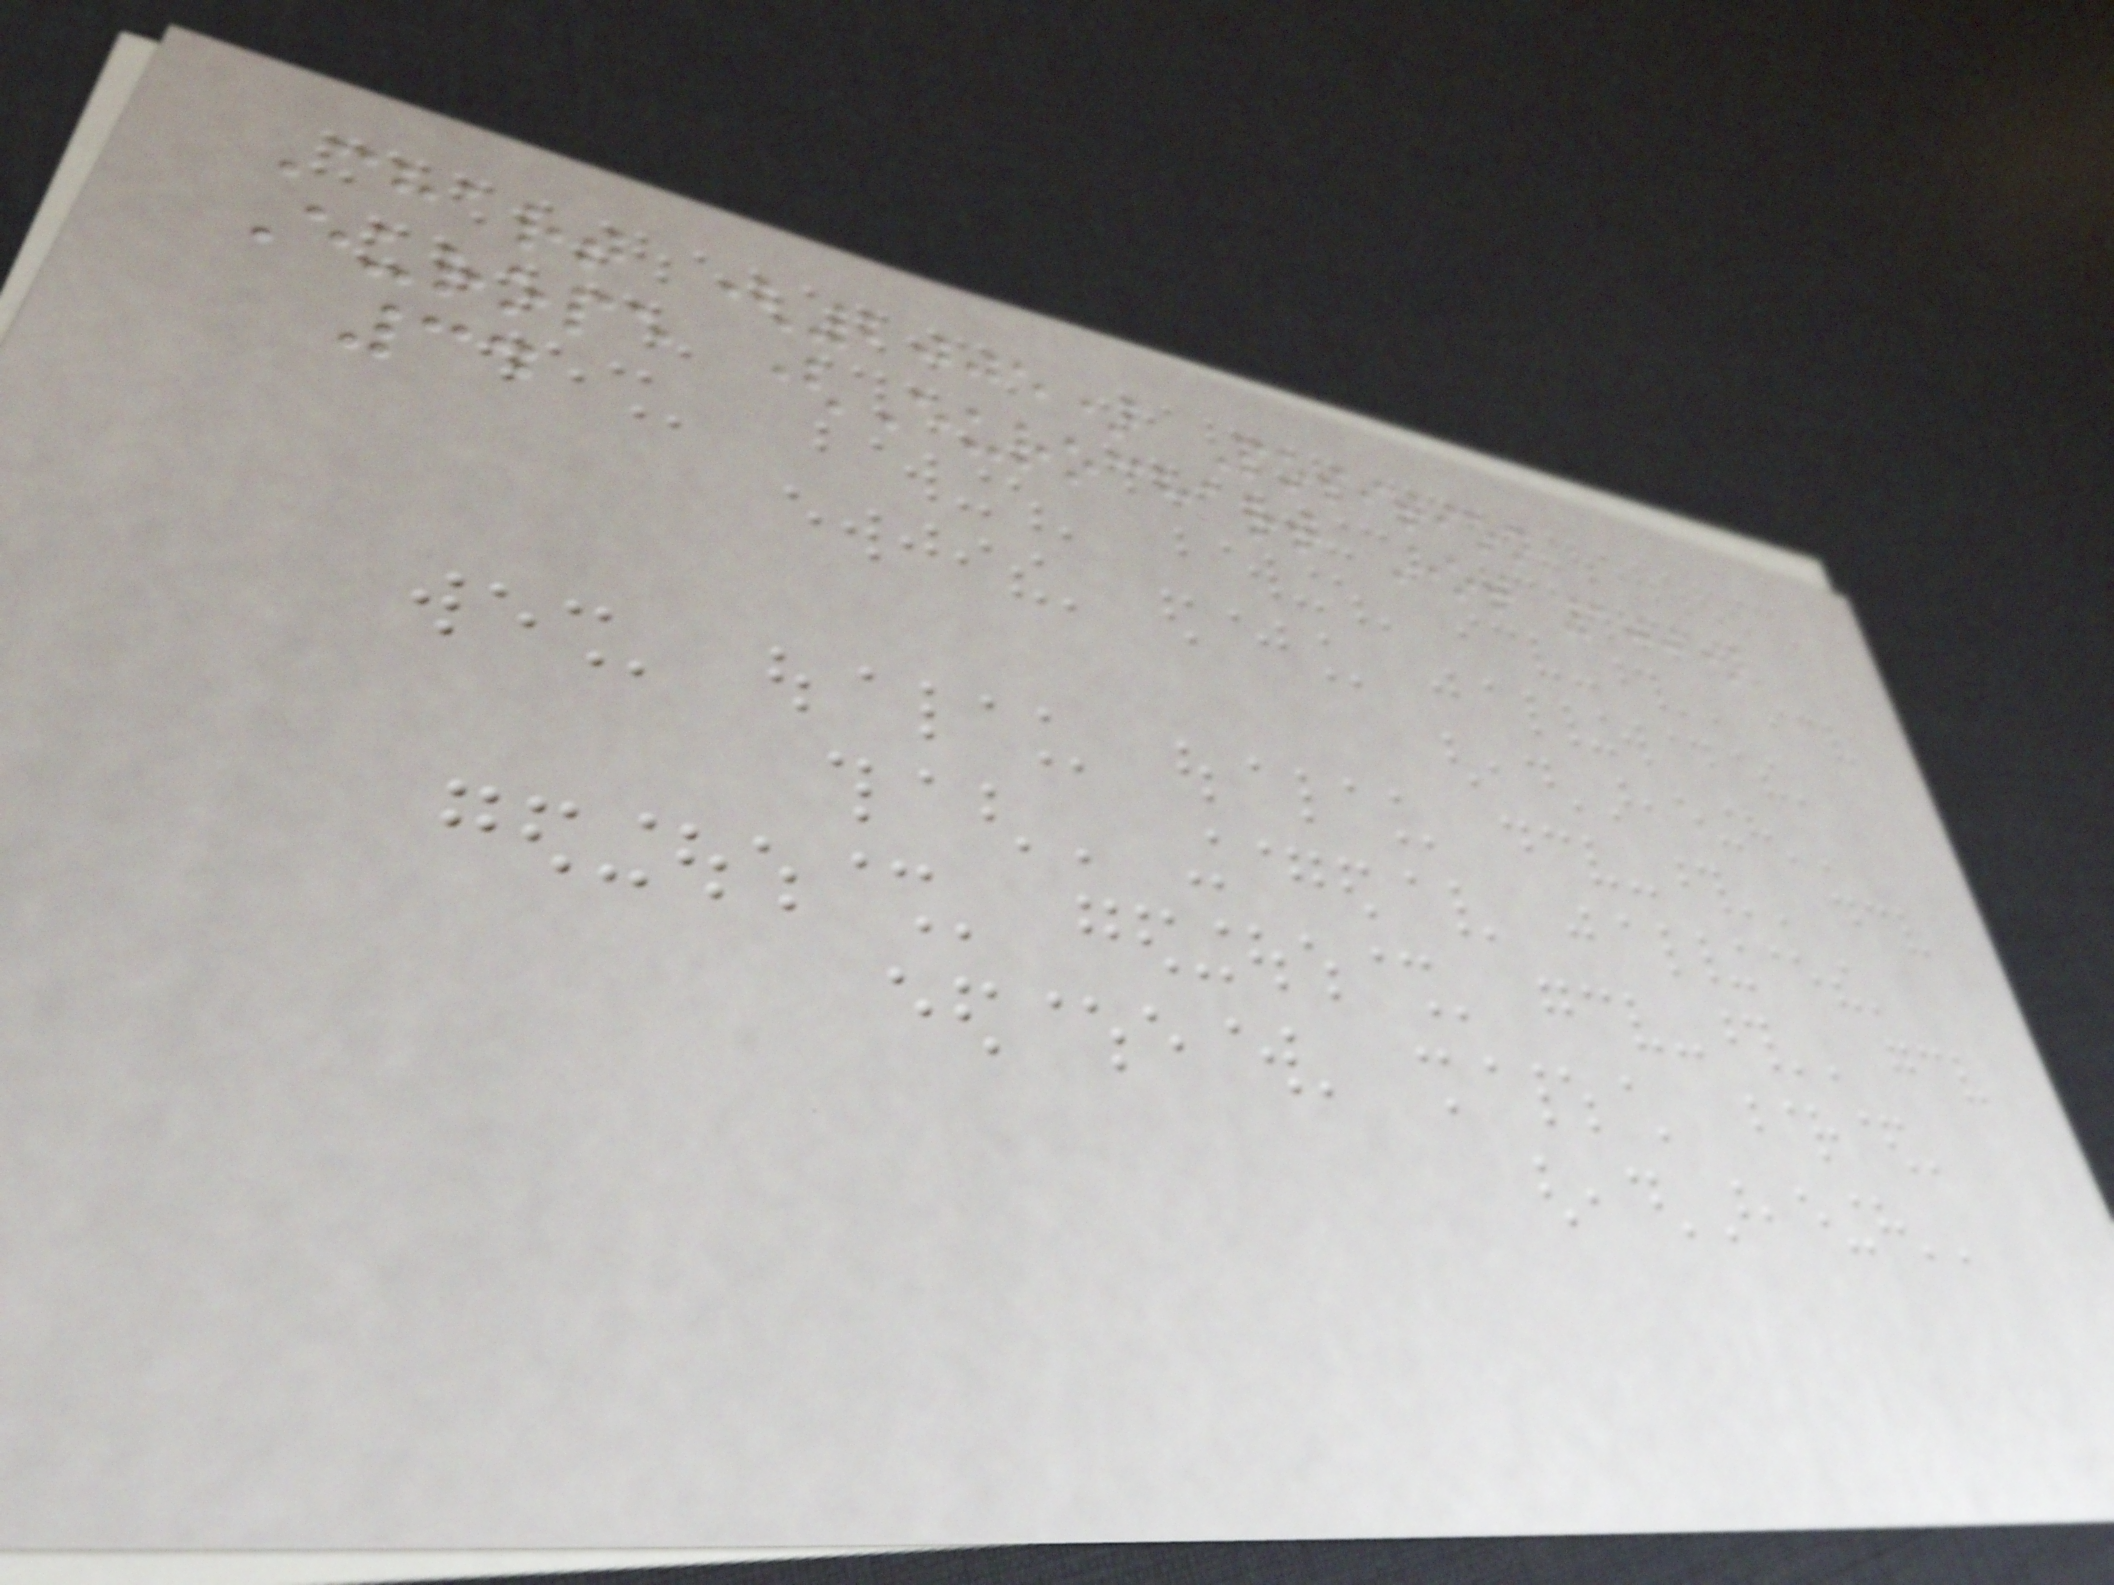Chart (2005) Position
Europe (Eurochart Hot 100)
34
